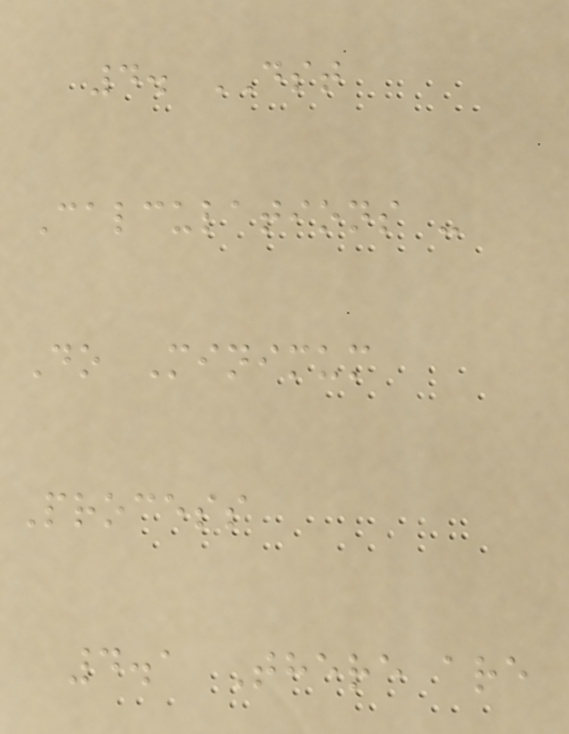4. DST
Calculations -
Do Minimum
Process
4.1 There are
